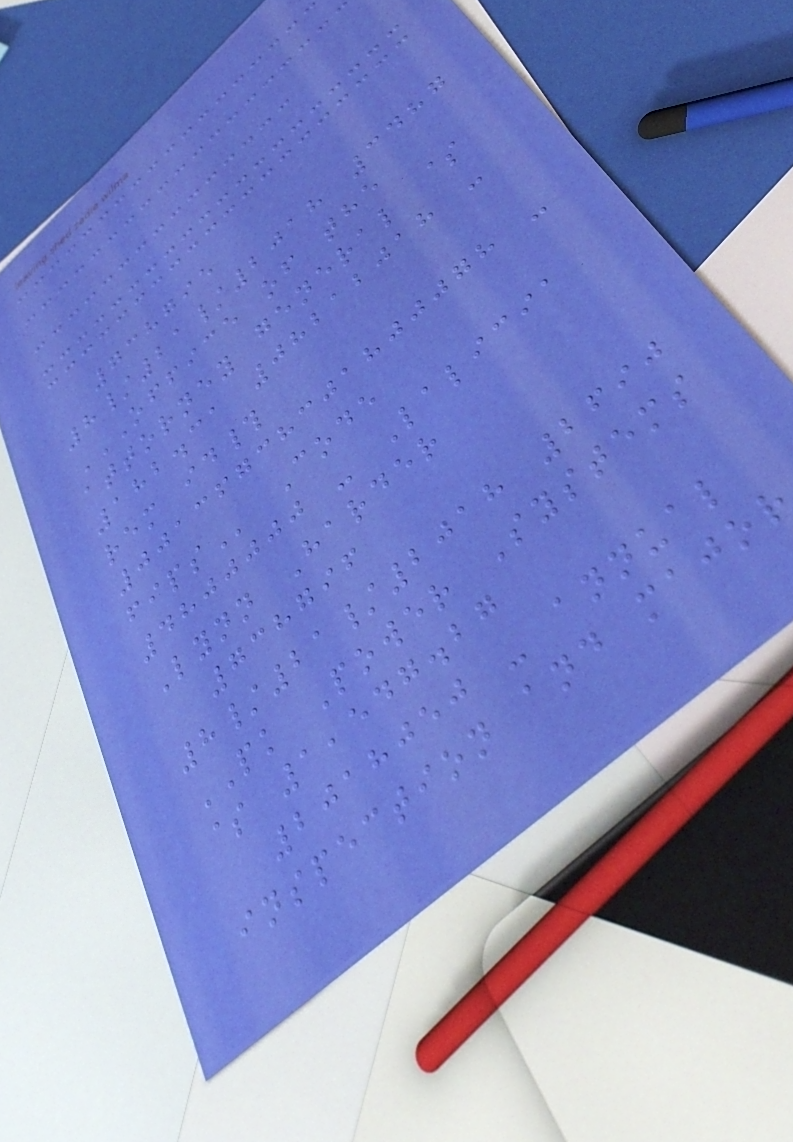738795
8/21/2018 3487
OFFICE OF THE
ATTORNEY GENERAL $
182.31 08212018 -
REM ID#
00136738301800078 -
FIPS Code
4800000 - Lalicia
Lynn Harder
738796
8/21/2018 2690
PK Power Systems
$ 1,547.27
2018050 - annual
inspection and major
